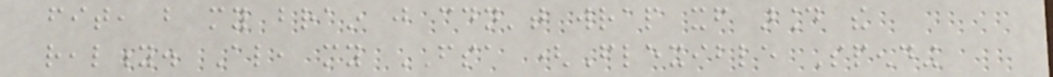fit, but my brain just couldn't wrap itself around the
reality. Also, my FSA (Flexible Spending
